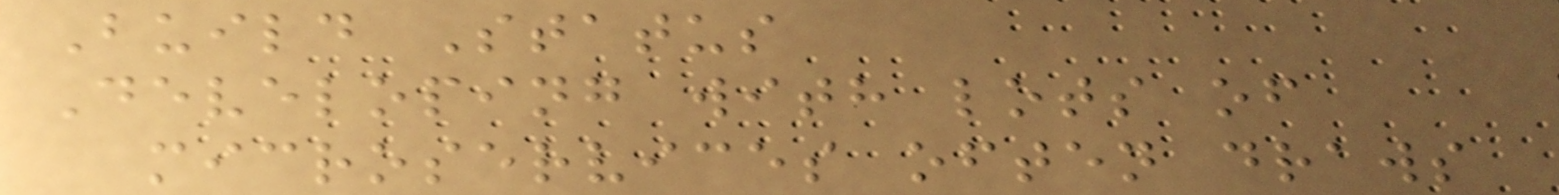Build Status
Developing with lots of
microservices often draws
